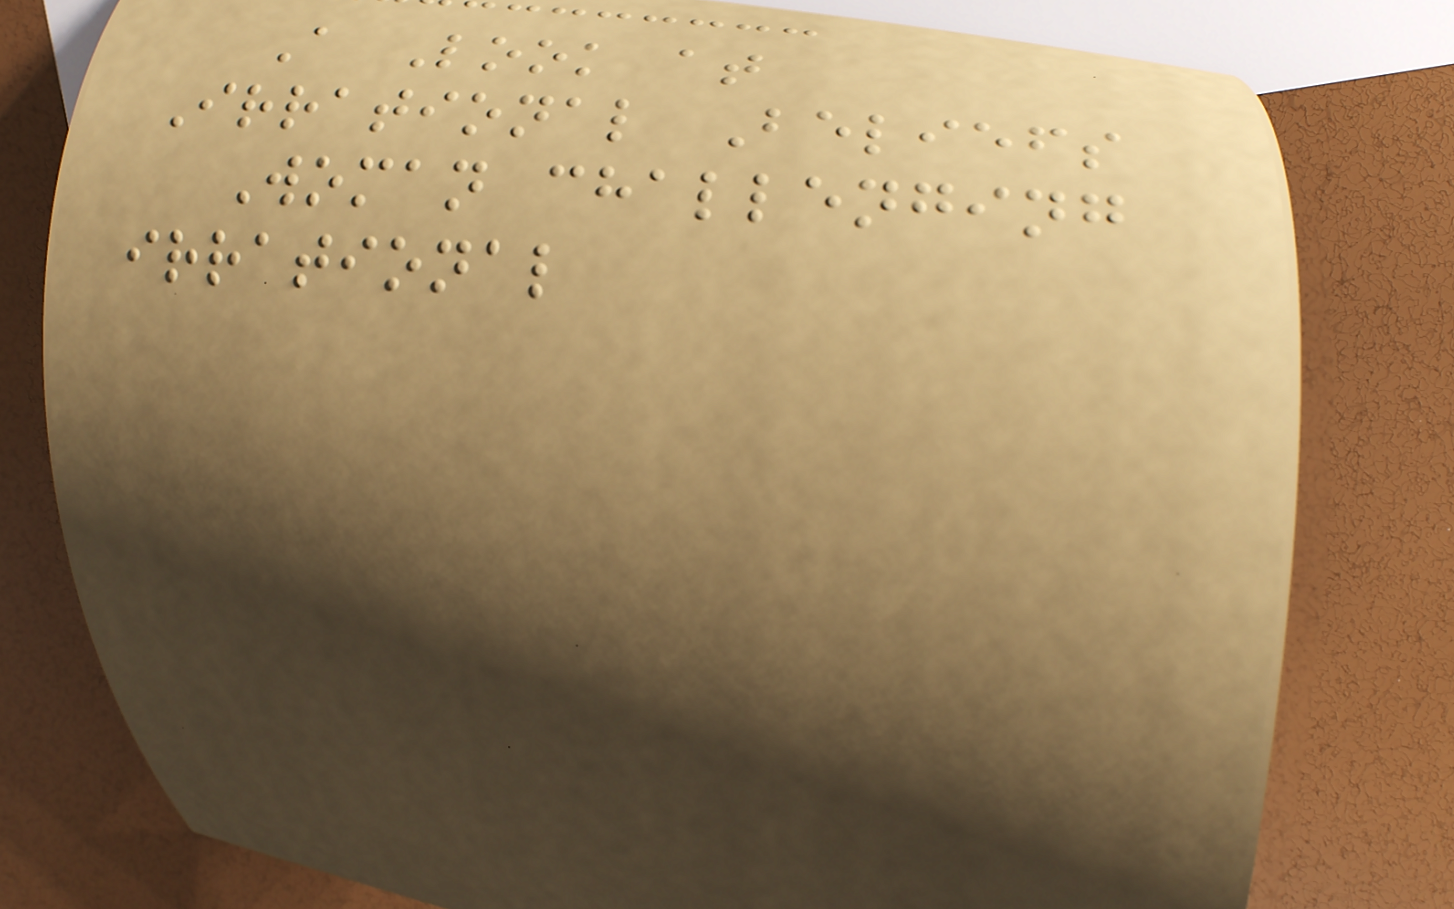A Look at
Irrational Beliefs
Woman challenging
irrational
